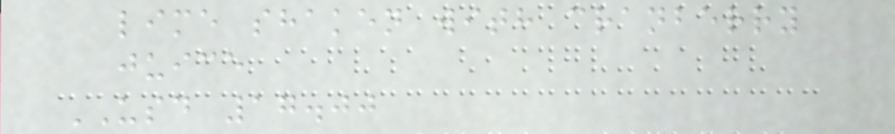lime shaken with cranberry
juice
USD 17.00
